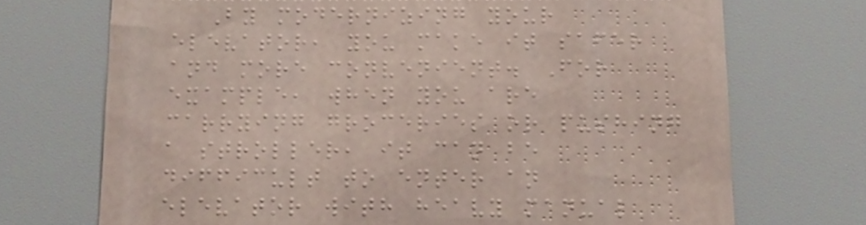By modernizing your
elevator, you make it safer
and more convenient. For
example, when you are
carrying groceries or pushing
a stroller, it can be
difficult to enter an
elevator with heavy manual
